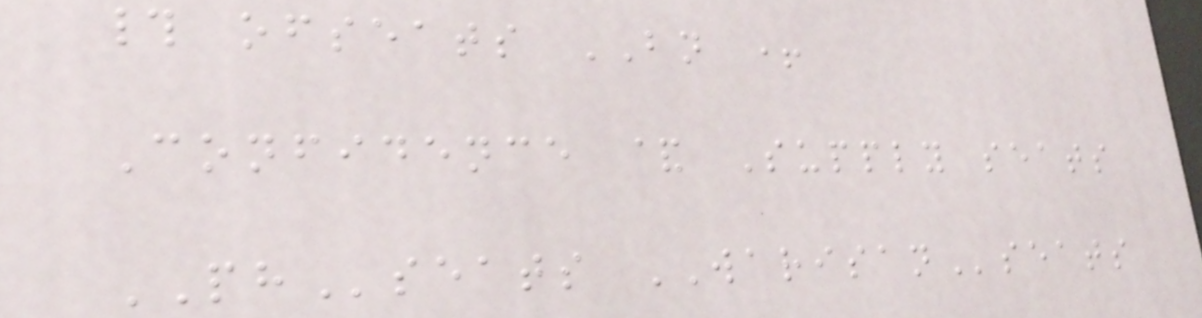# ofseats BN +
Confidence & Supply seats
PHseats WARISANseats
